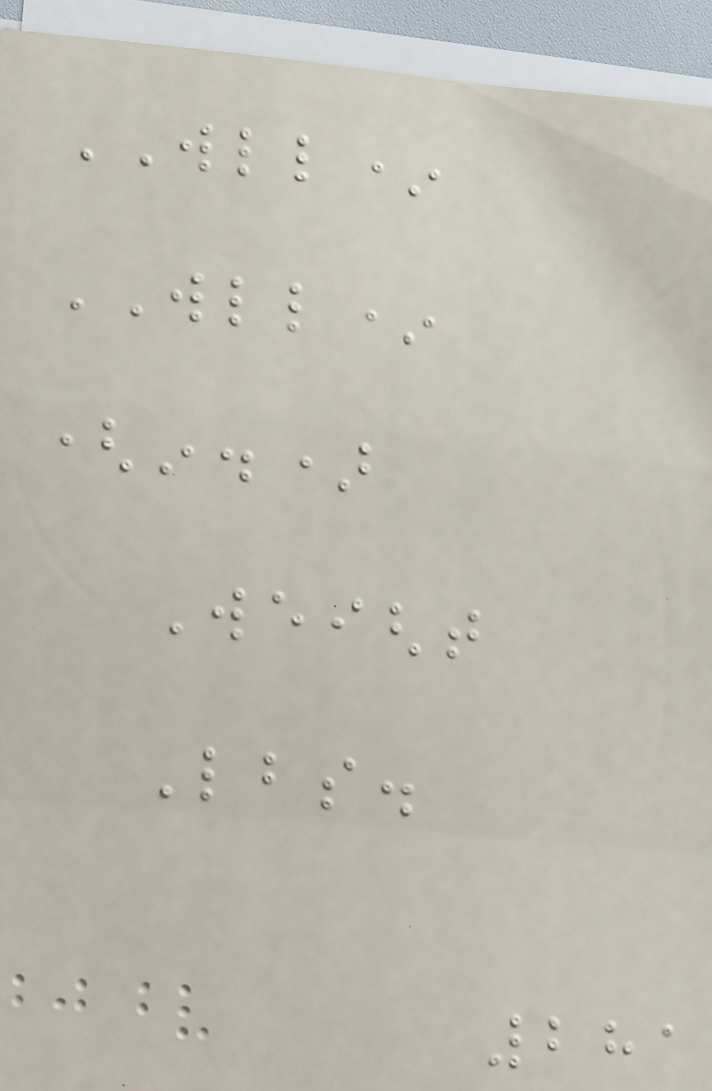WLL*
WLL*
(in.)
Weight
Lbs.
281
